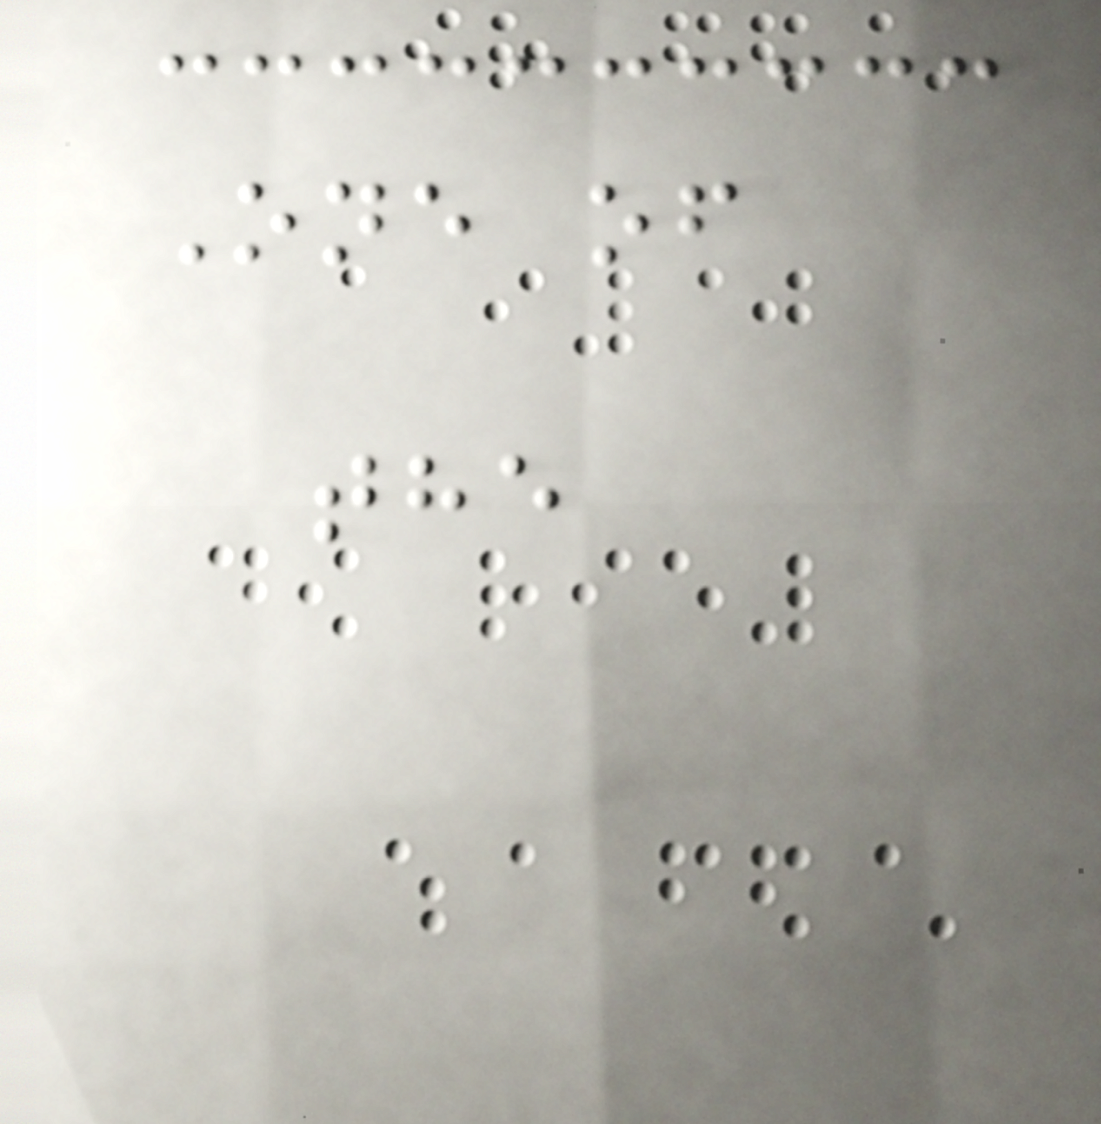One of
the
